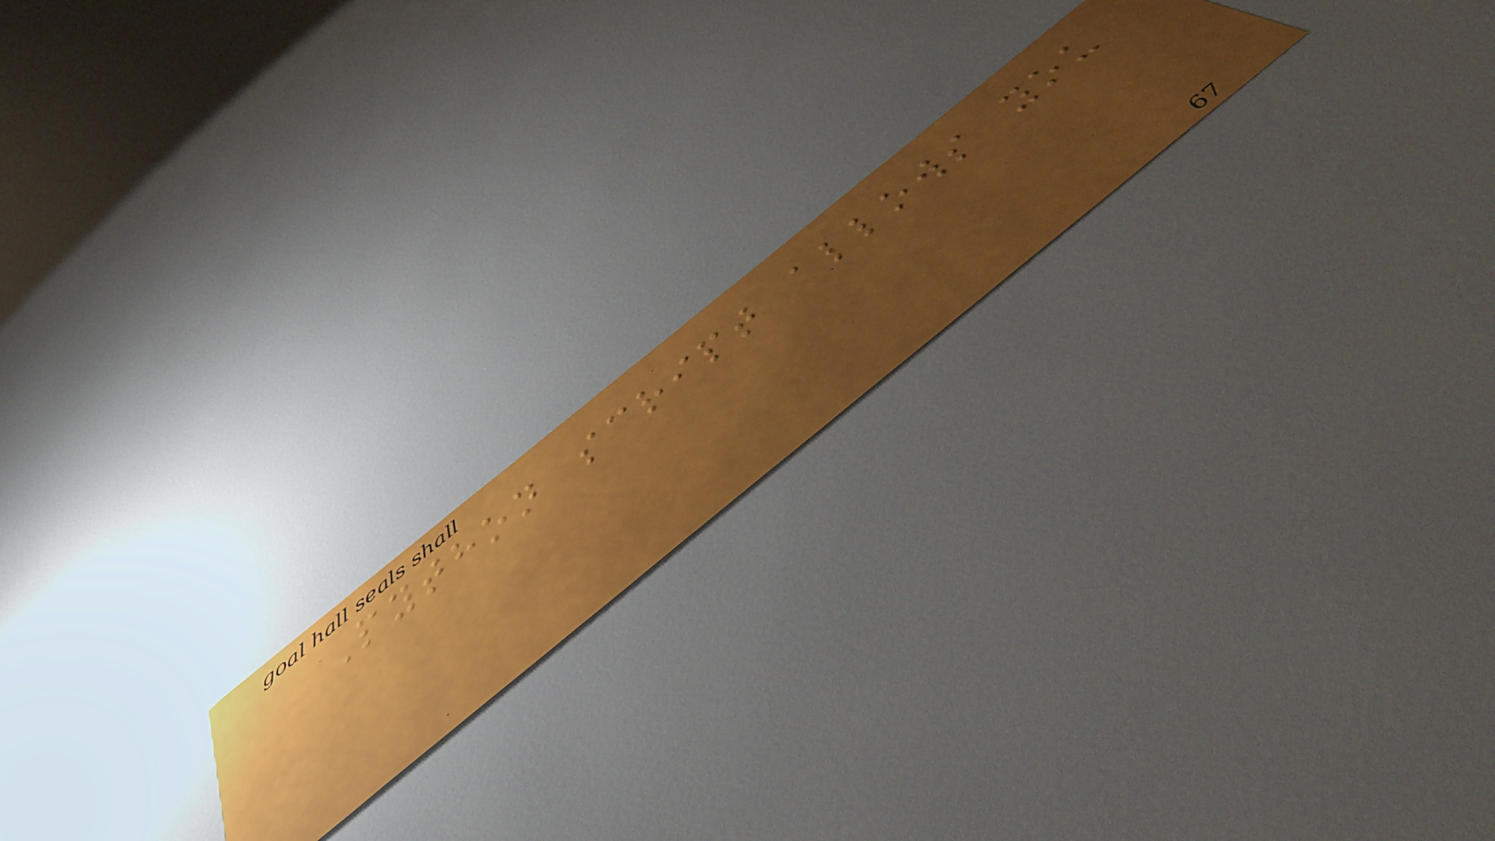Python script allows you
